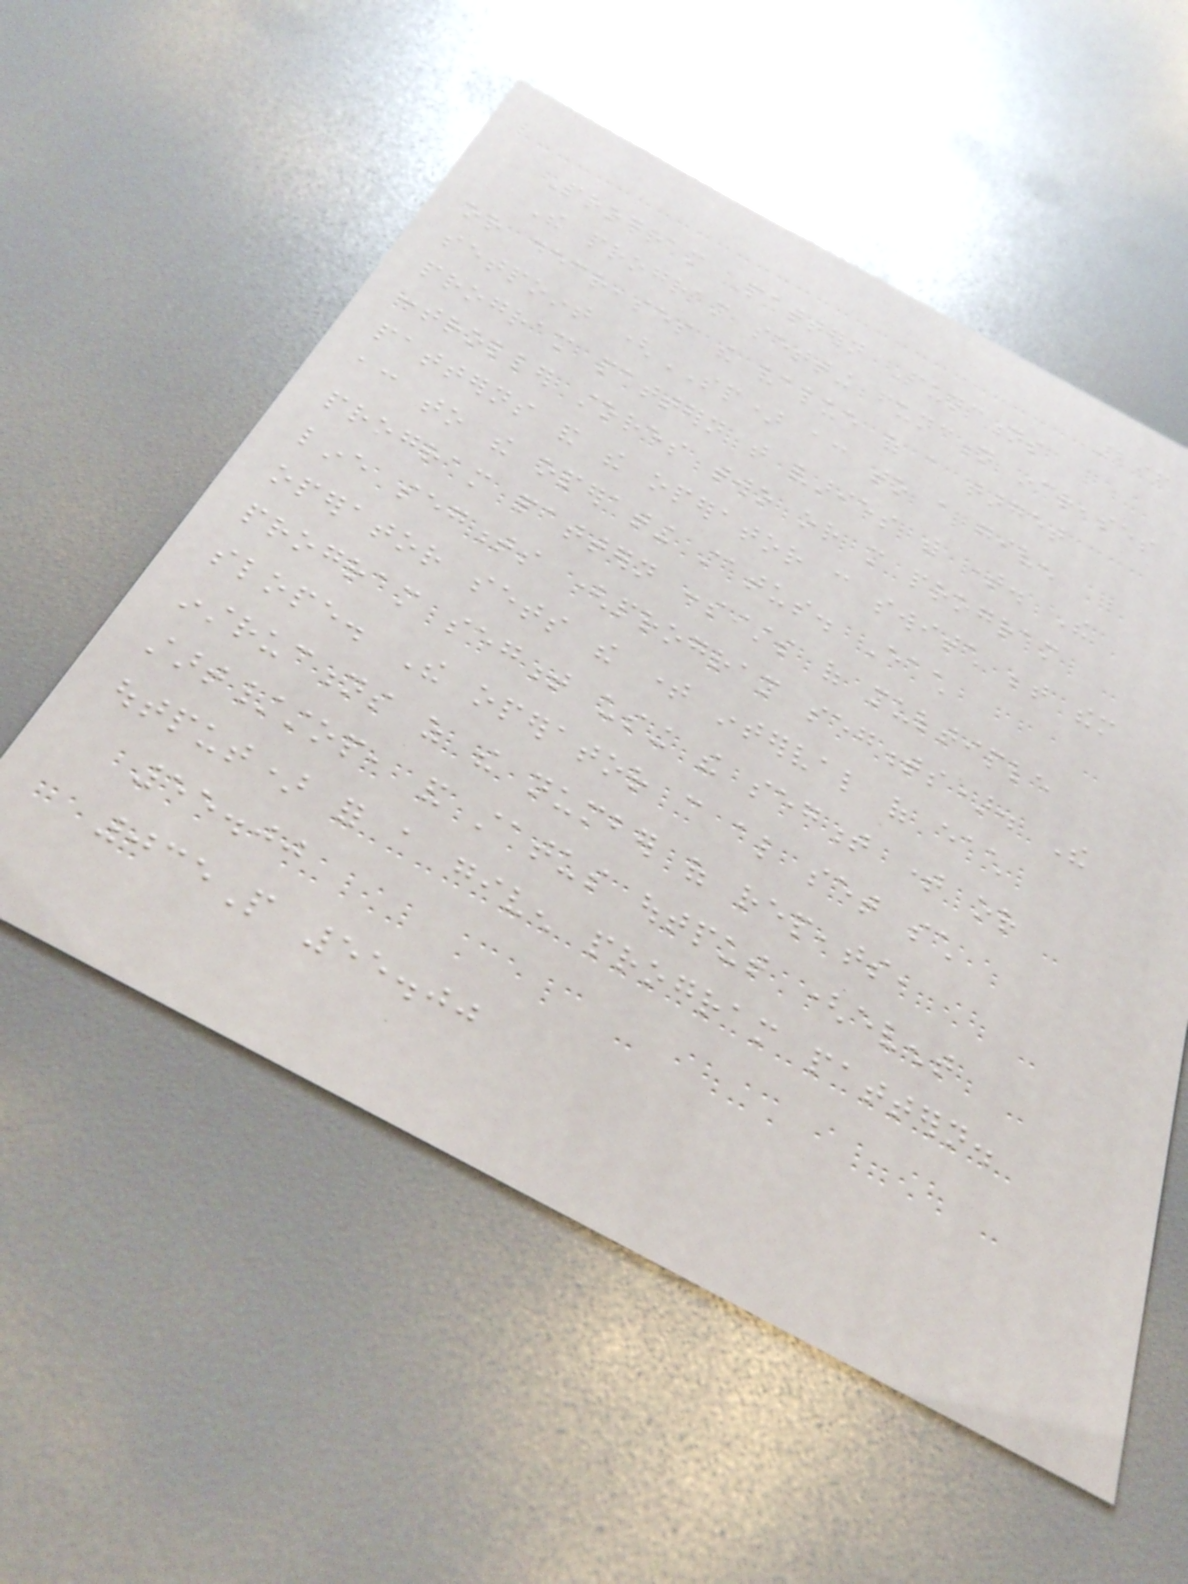296
Program Pattern Functions
The program setting function increases
or decreases the value of a target
setpoint (SP) according to a given
program pattern that varies with time. The
controller stores two or more program
patterns and the operator can switch between them
according to the operating status. Each
program pattern consists of multiple
line segments (program segments). The
operator sets the time interval of each
program segment using the segment time or
slope. The operator can also set such
instructions as the number of repeats,
start/stop, and status output (event
output) for a given program pattern.
55.00
035P 55.00
